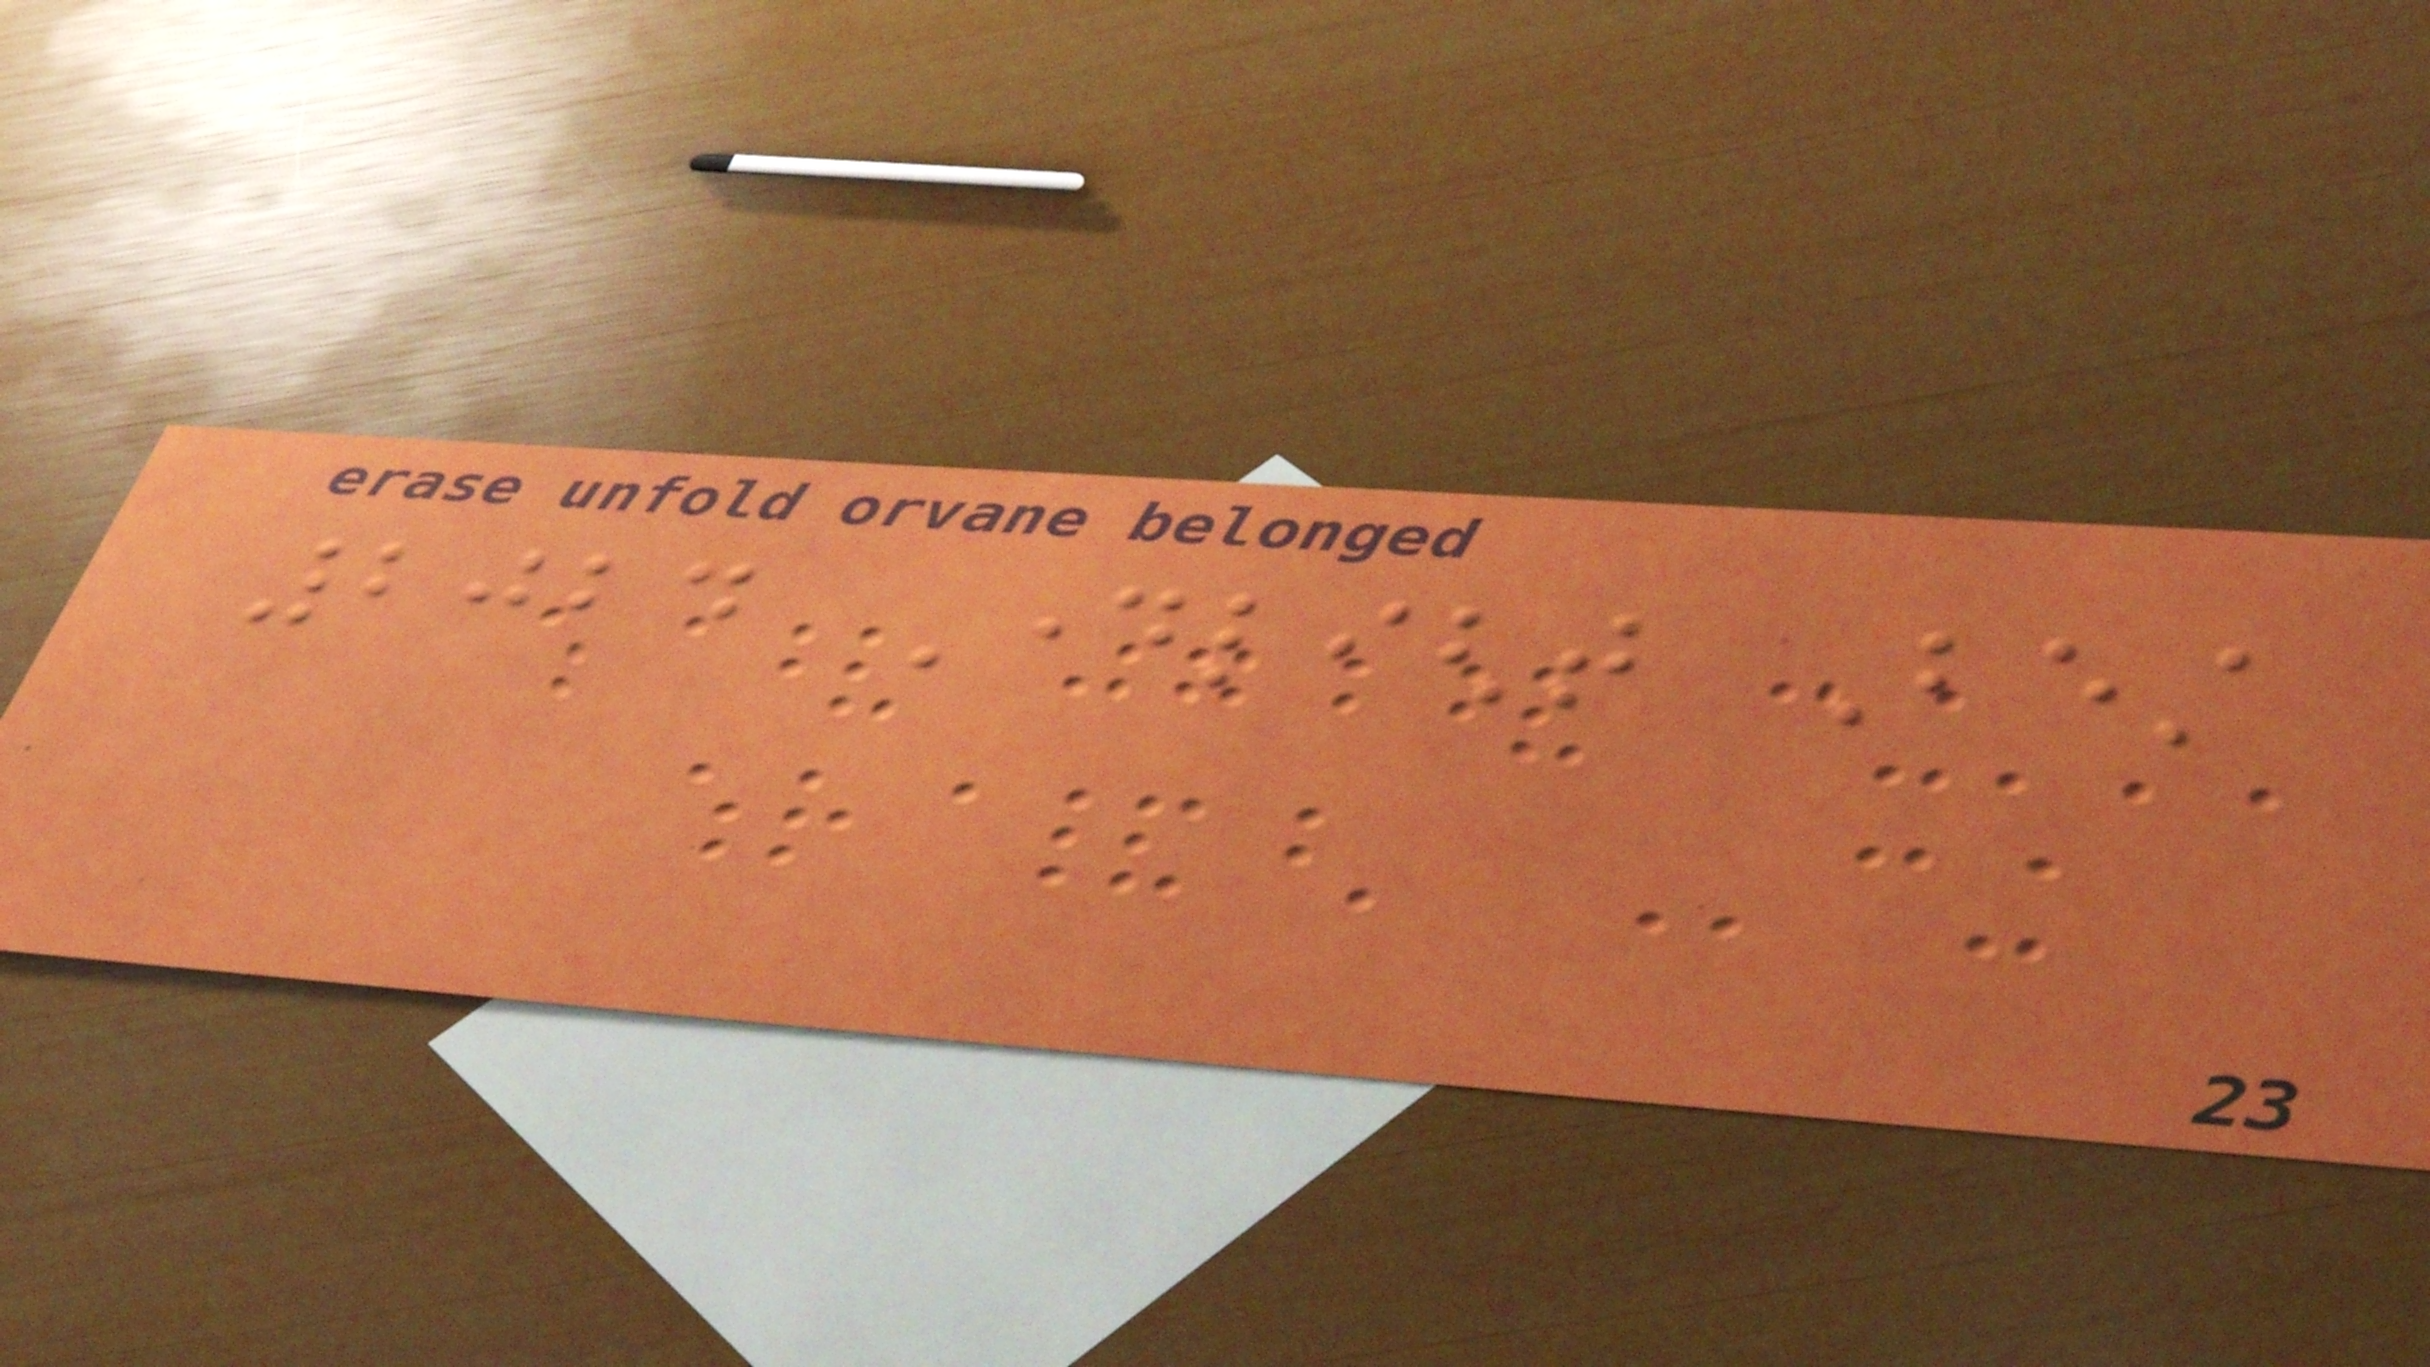2024 Daylight Best
